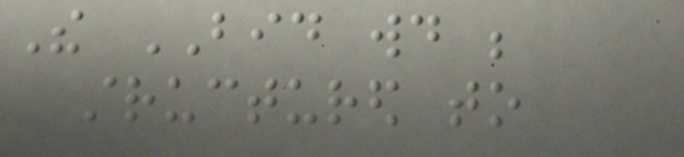The BID would be
structured to
